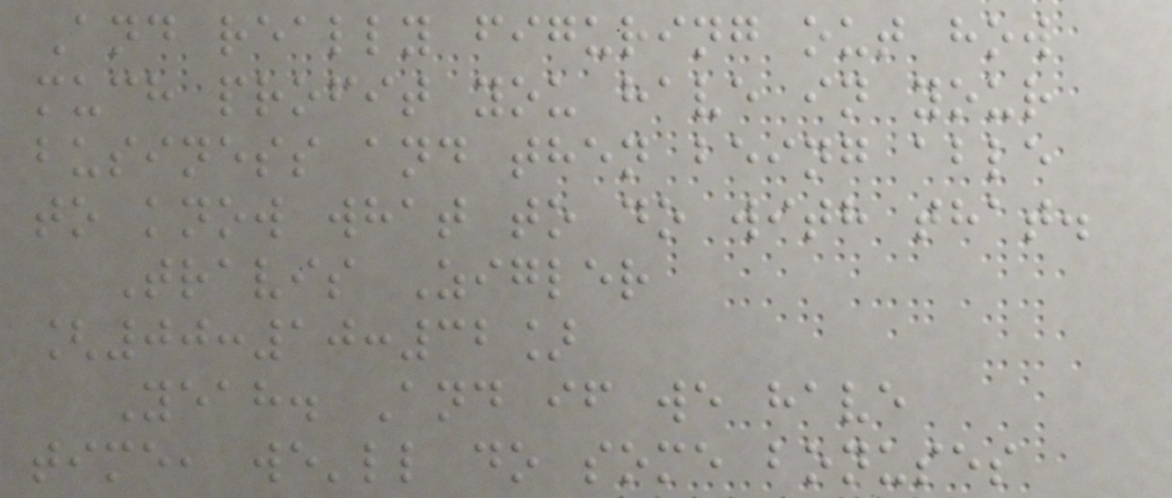And really figuring out how
much profit you have in your
business and then being able
to know what to do with that.
Travis Zigler
[00:10:32]
Yeah. And if we have
time, we'll do some bonuses
